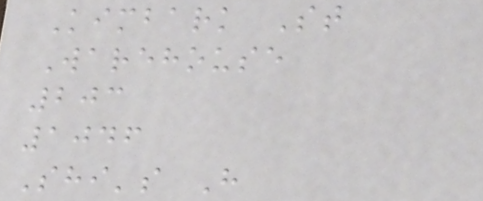Kimbark St
Warehouse
203
1046
Shi's H
